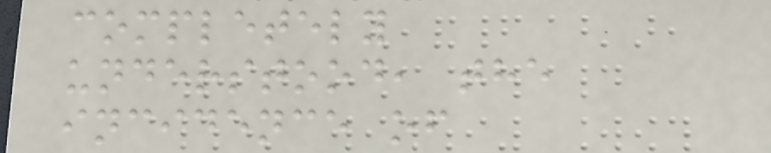completely
understood, the
incidence of
